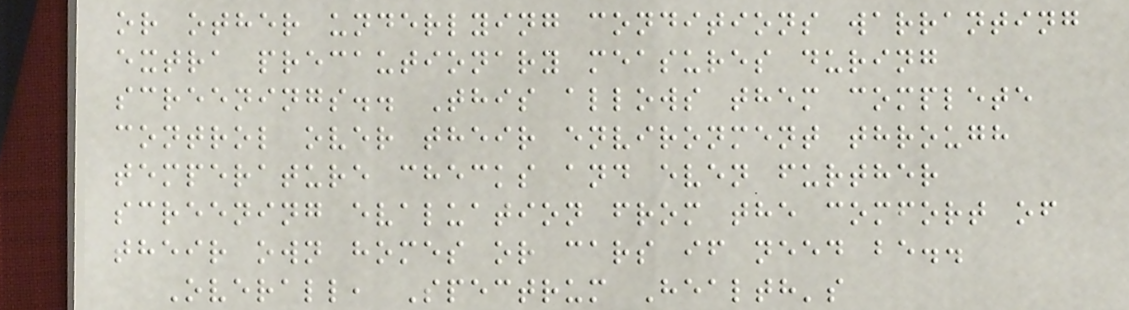or other underlying conditions warranting
extra precautionary measures during
screenings.. This allows them complete
control over their environment through
temperature checks and even further
screening evaluation from the comfort of
their own homes or cars if need be..
Overall, Spectrum Health's
